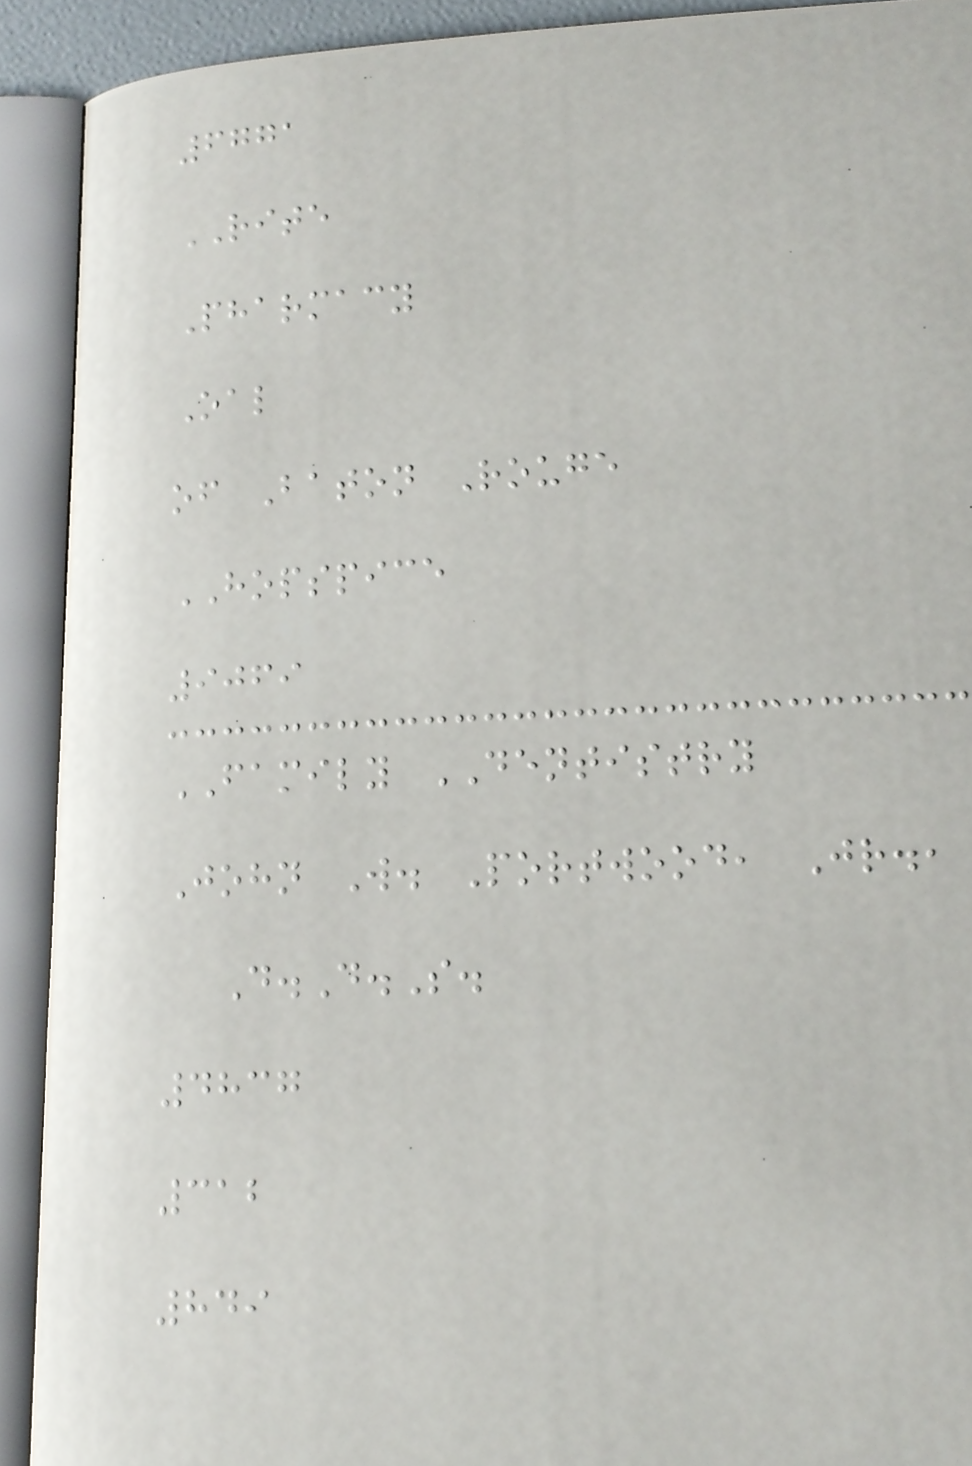6771
RITE
Pharmacy
Oal
of Baton Rouge
HOPSPICE
9069
FAMILY DENTISTRY
John W. Portwood, Jr.,
D.D.S.
4837
312
849
